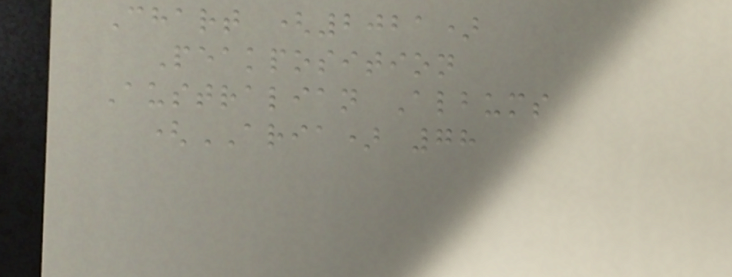Chart (2021)
Peakposition
Australian Albums
(ARIA) 78
